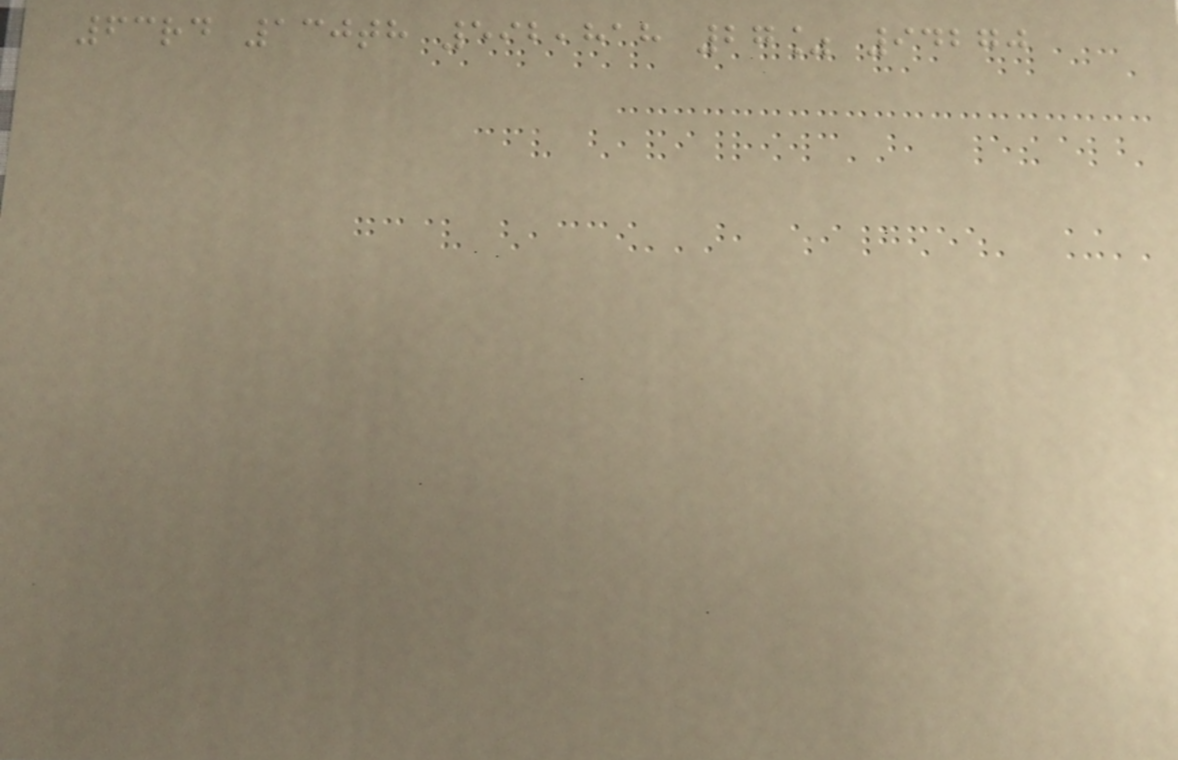63rd 130th 592,818 27% 94270
